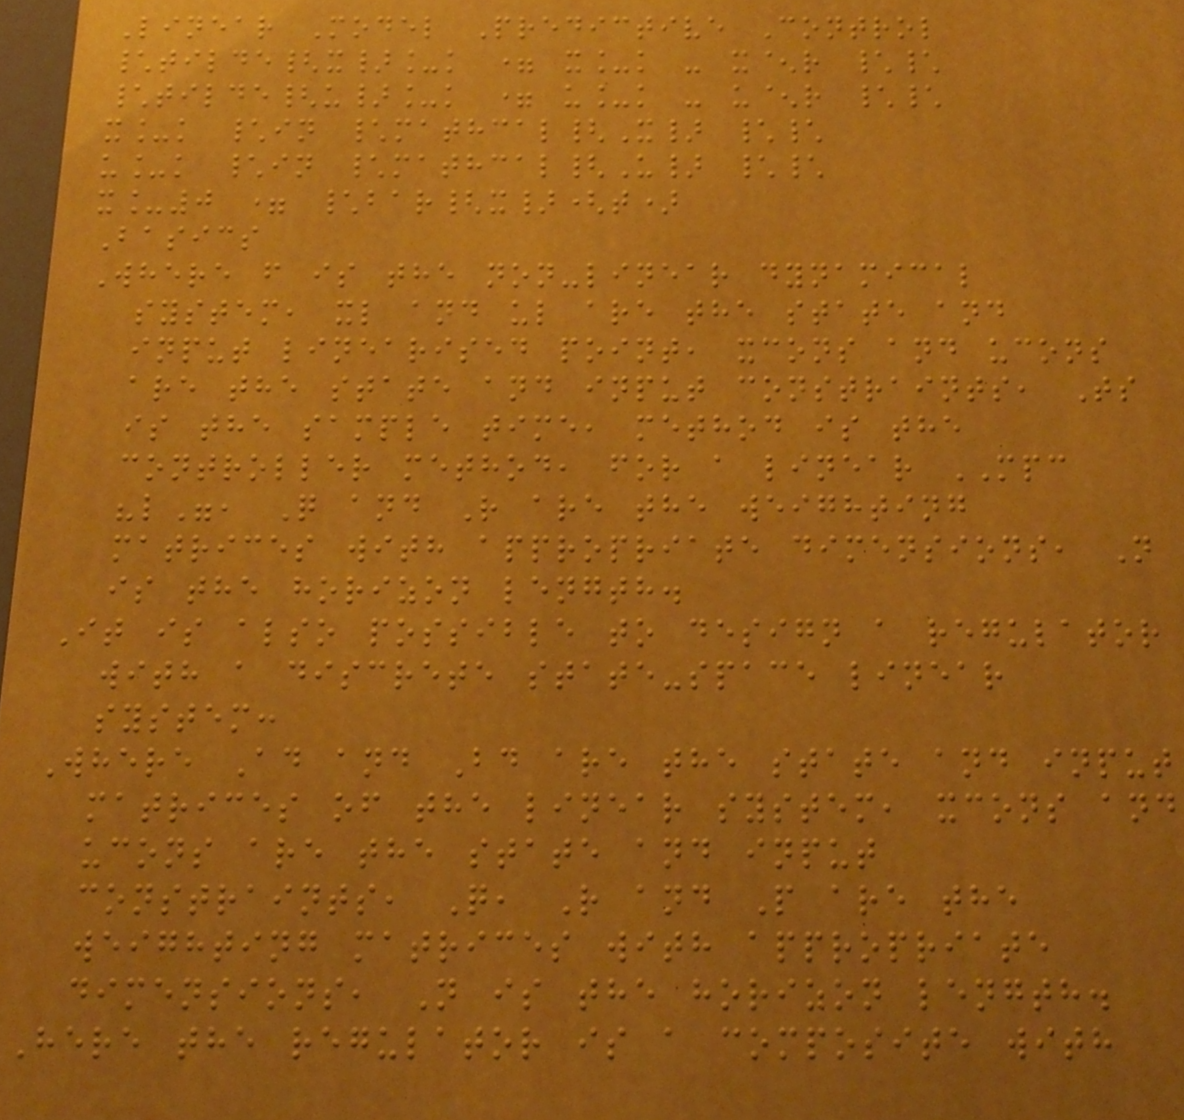Linear Model Predictive Control
\tilde{x}_k = x_k - x^r \\
\tilde{u}_k = u_k - u^r \\
x_k \in \mathcal{X} \\
u_k \in \mathcal{U} \\
x_0 = \bar{x}(t)
Basics
Where f is the non-linear dynamical
system, xl and ul are the state and
input linearised point, xcons and ucons
are the state and input constraints, Ts
is the sample time, method is the
controller method, for a linear MPC
"l", Q and R are the weighting
matrices with appropriate dimensions, N
is the horizon length.
It is also possible to design a regulator
with a discrete state-space linear
system:
Where Ad and Bd are the state and input
matrices of the linear system, xcons and
ucons are the state and input
constraints, Q, R and P are the
weighting matrices with appropriate
dimensions, N is the horizon length.
Here the regulator is a composite with
